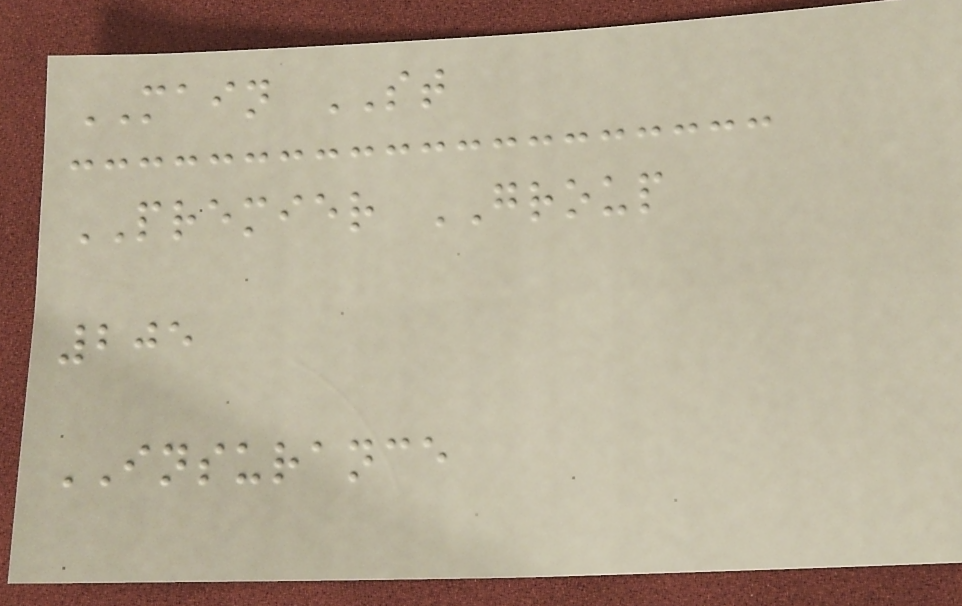MAIN ST
PREMIER GROUP
205
INSURANCE
